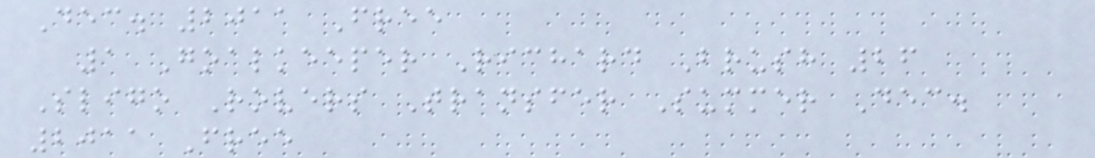Dec. 2011 Free
1 Goalkeeper Richard Brush 26
Sligo Rovers Transfer Summer Dec.
2011 Free
